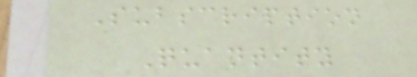Subscription
Quantity
